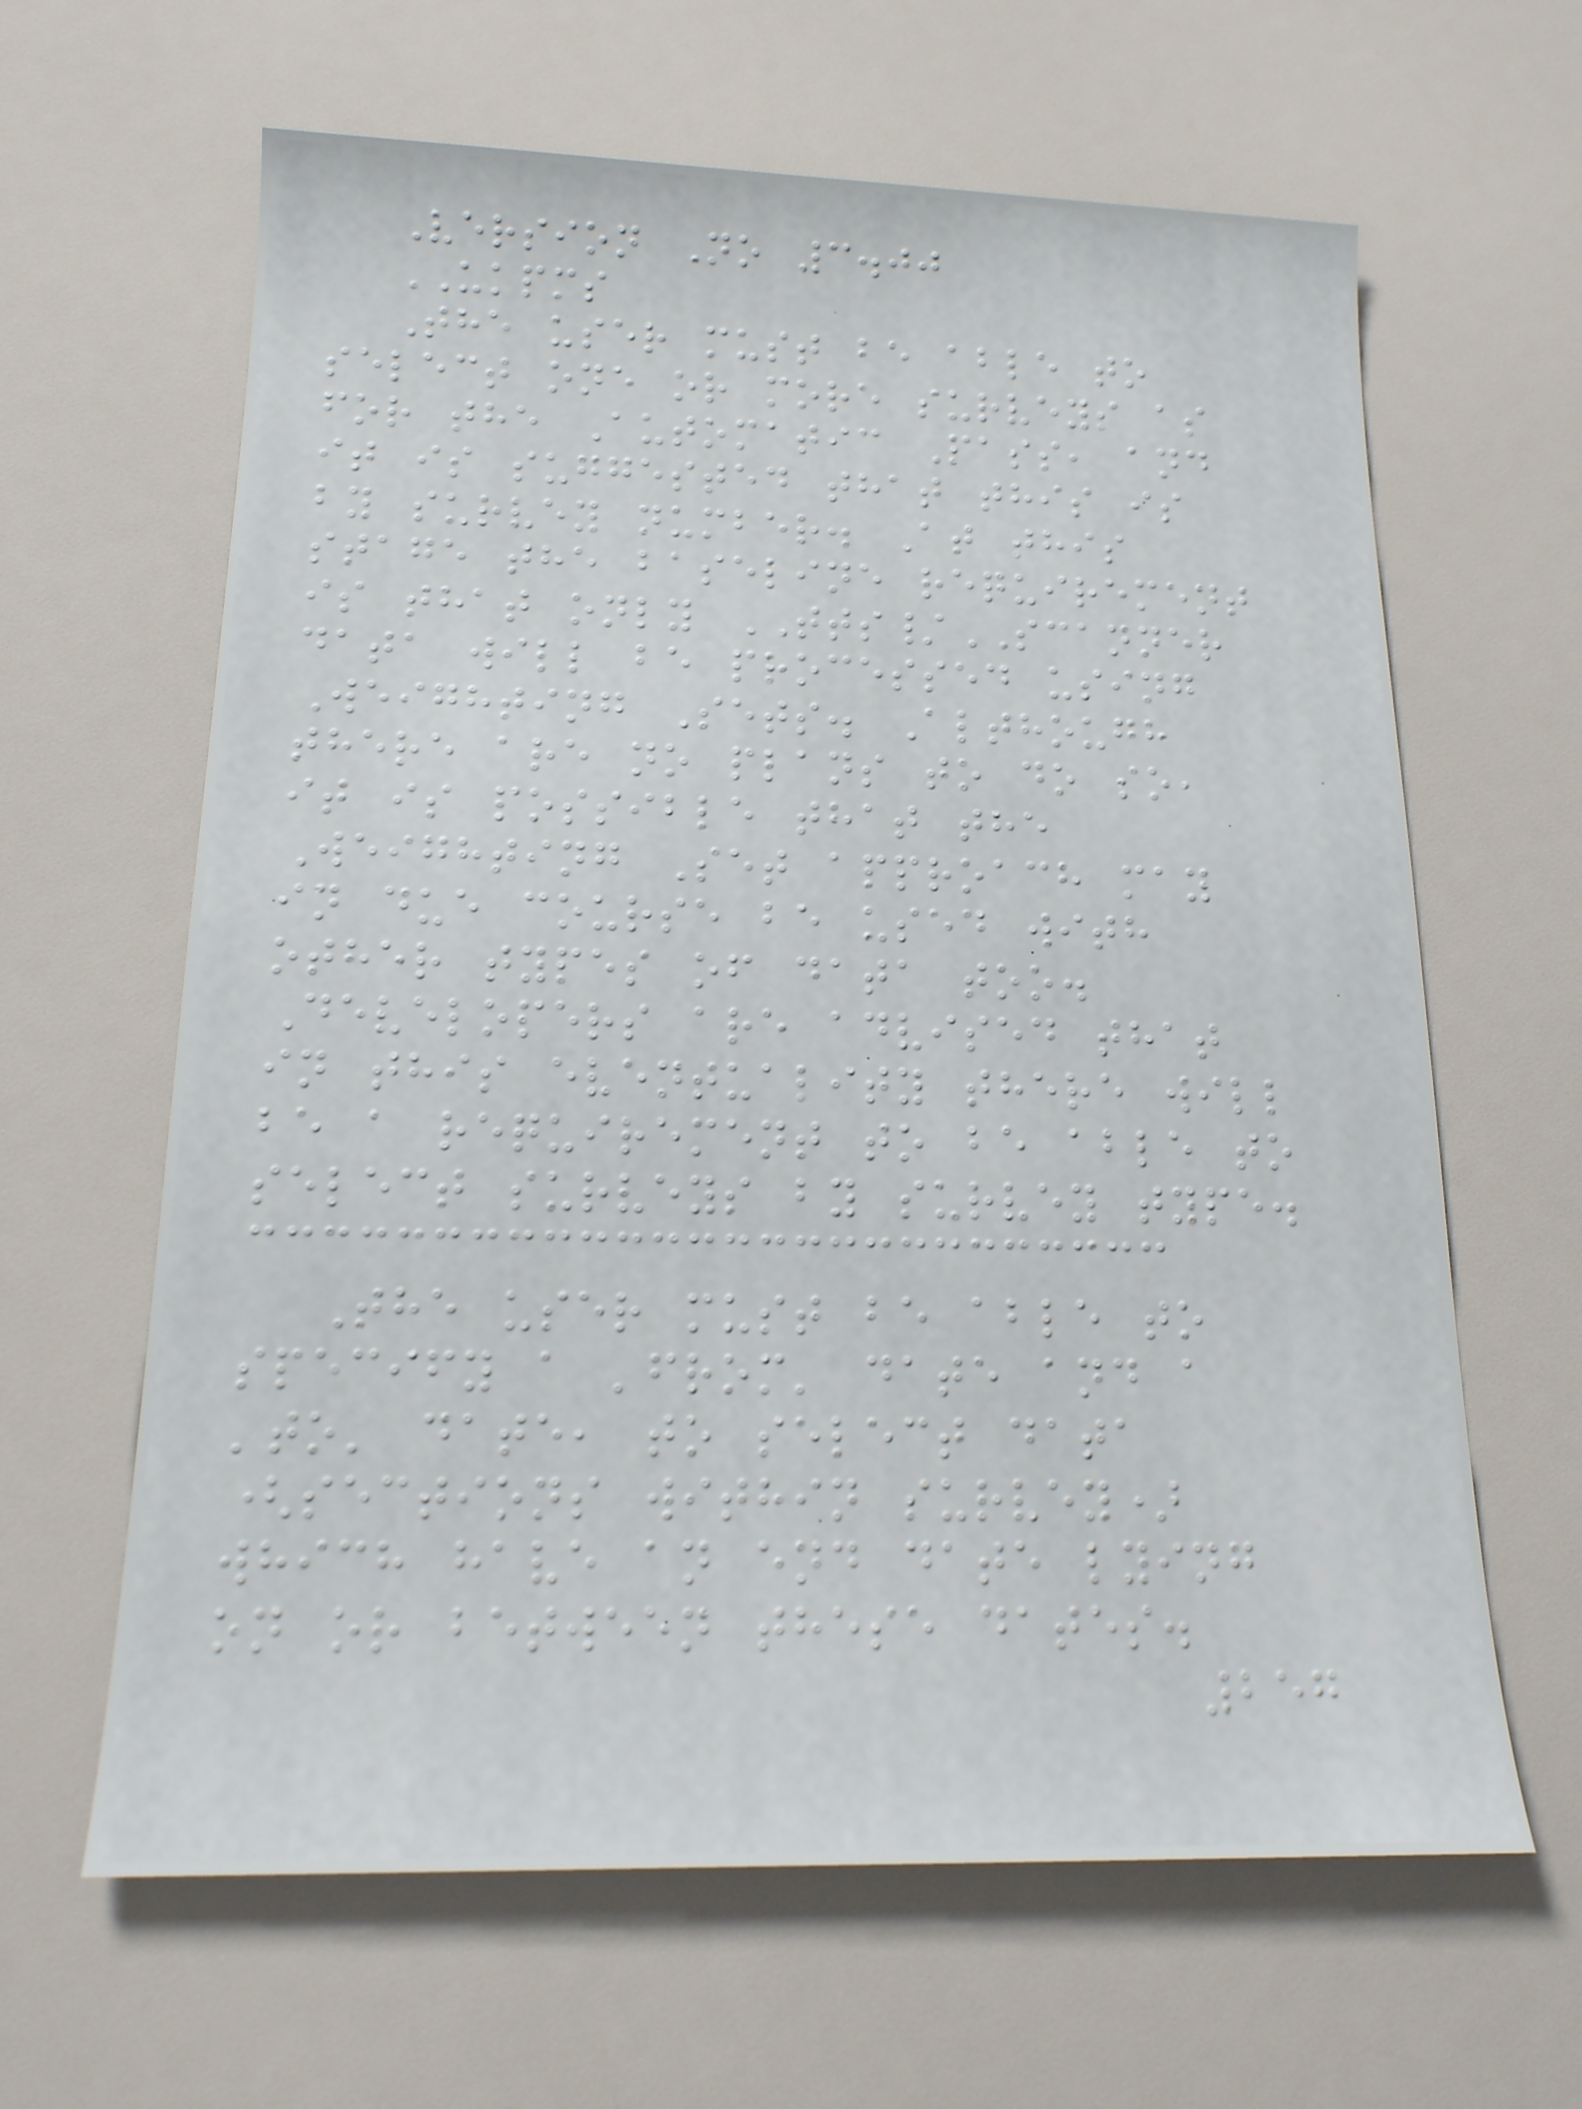Version No 3.00
UKPMS
The user must be able to
select one or more surveys as
for the Automatic Pass, and
it is suggested that this is
by survey number. At this
stage the baseline requirement
is that only TTS/SCANNER
data will be processed using
Weighting Sets. Although
there are no plans to do so,
it is possible that the
Weighting Set approach may
in due course be used with
other types of data too.
Developers are advised that
in this eventuality there will
be a requirement to be able to
select surveys by survey type.
The user must be able to
specify a 'from' date and a
'to' date, to select data
(sections within survey)
which have an end date lying
on or between these dates.
257
